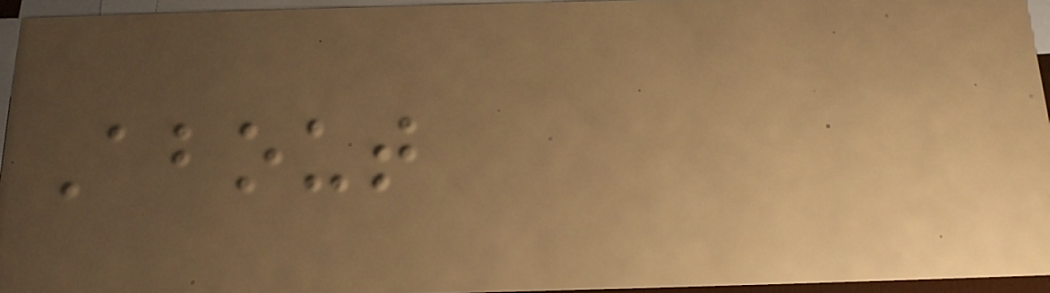About
